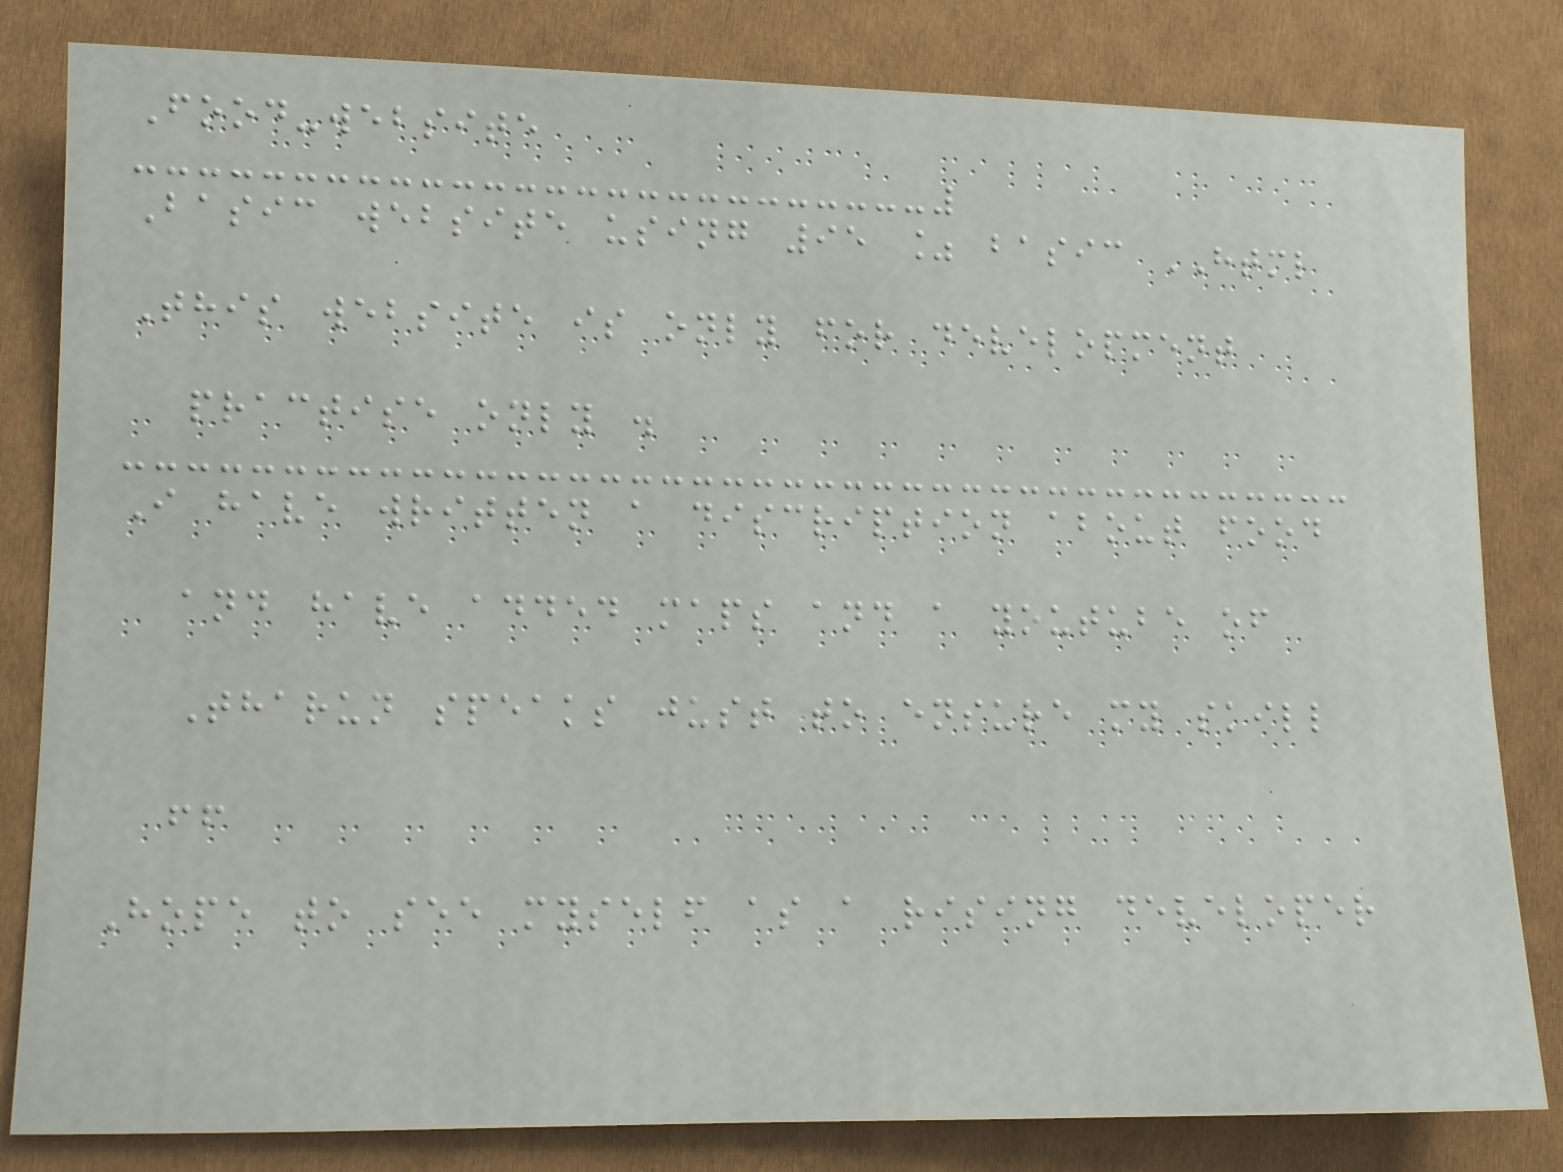Food-website
Basic website using 95 % basic HTML
This website is only for development
practise only .
I have written a discription about food
and have added maps and a youtube of
Tharun speaks just to ensure my skill
!!
Hope to see myself as a rising developer
